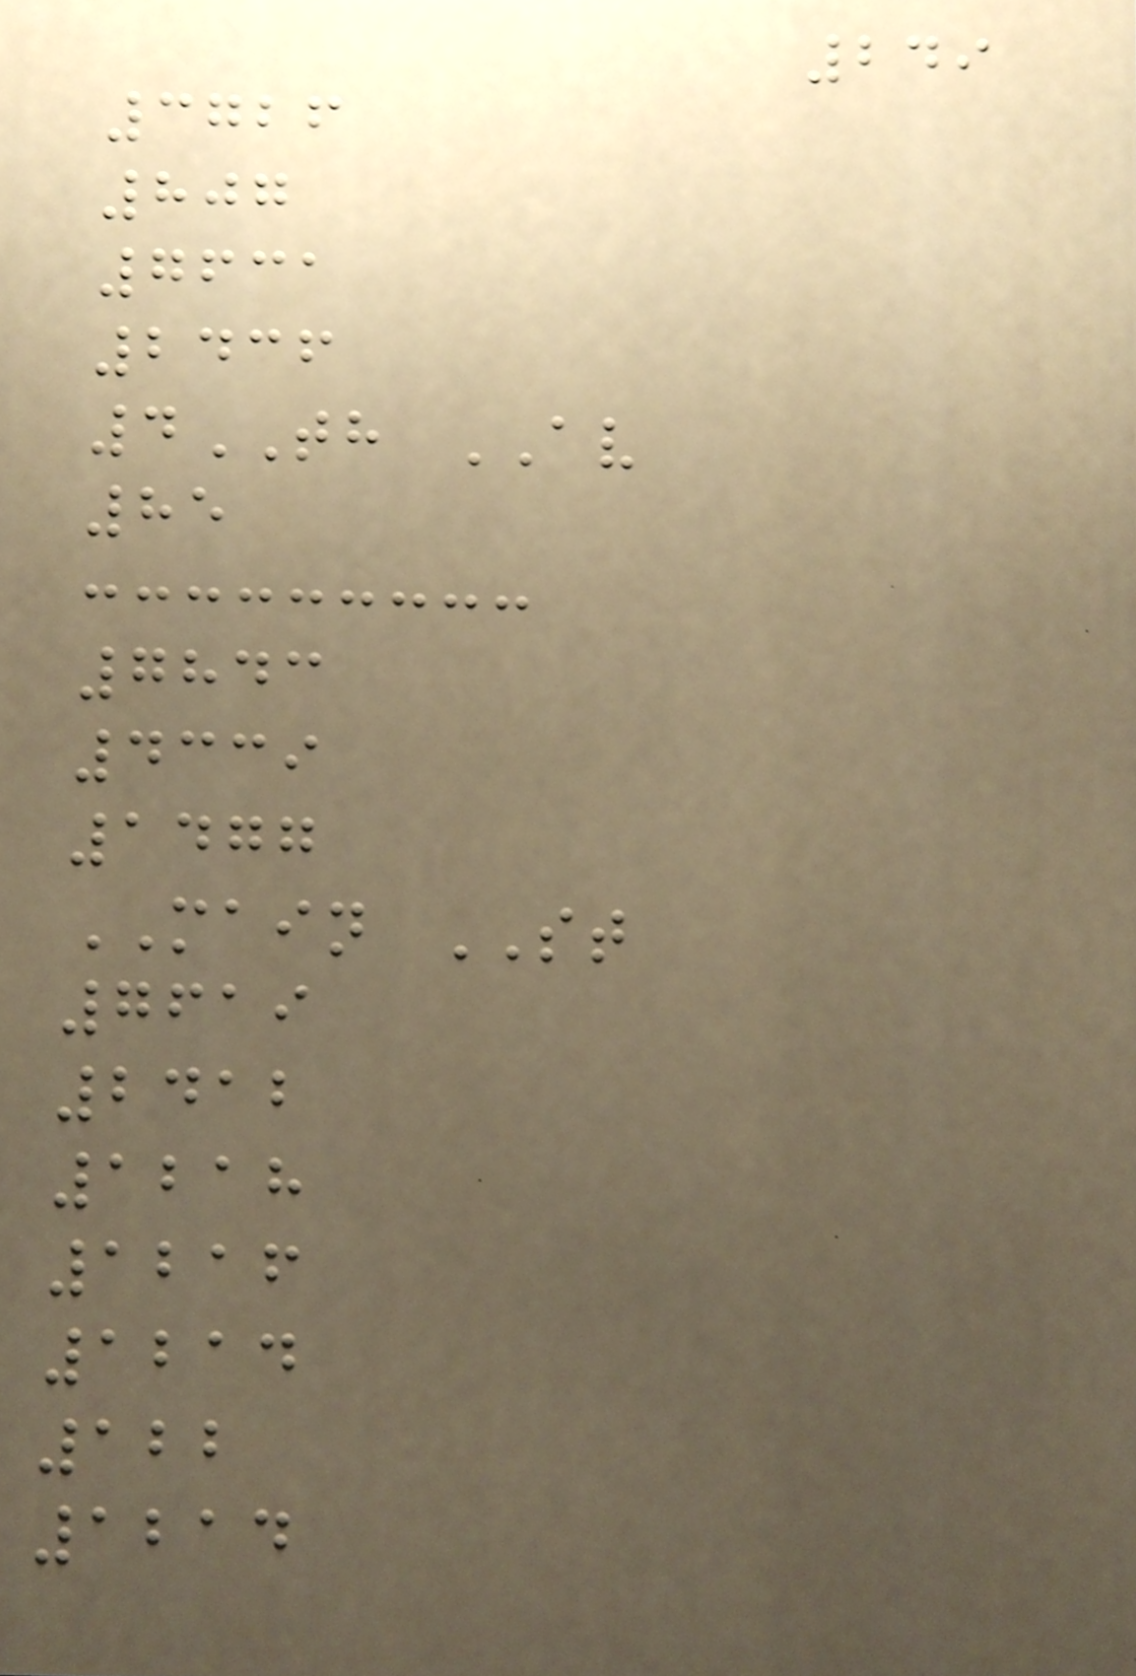249
3726
807
7631
2436
4TH AV
85
7843
4339
1477
MAIN ST
7619
2412
1218
1216
1214
122
1214
